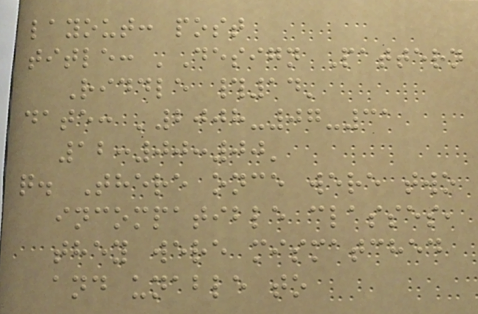layout: post
title: 'Design Pattern
Riddle #14'
date: '2008-07-31
12:00:00'
q. There once were two
incompatible classes,
they were mismatched
and unable to
